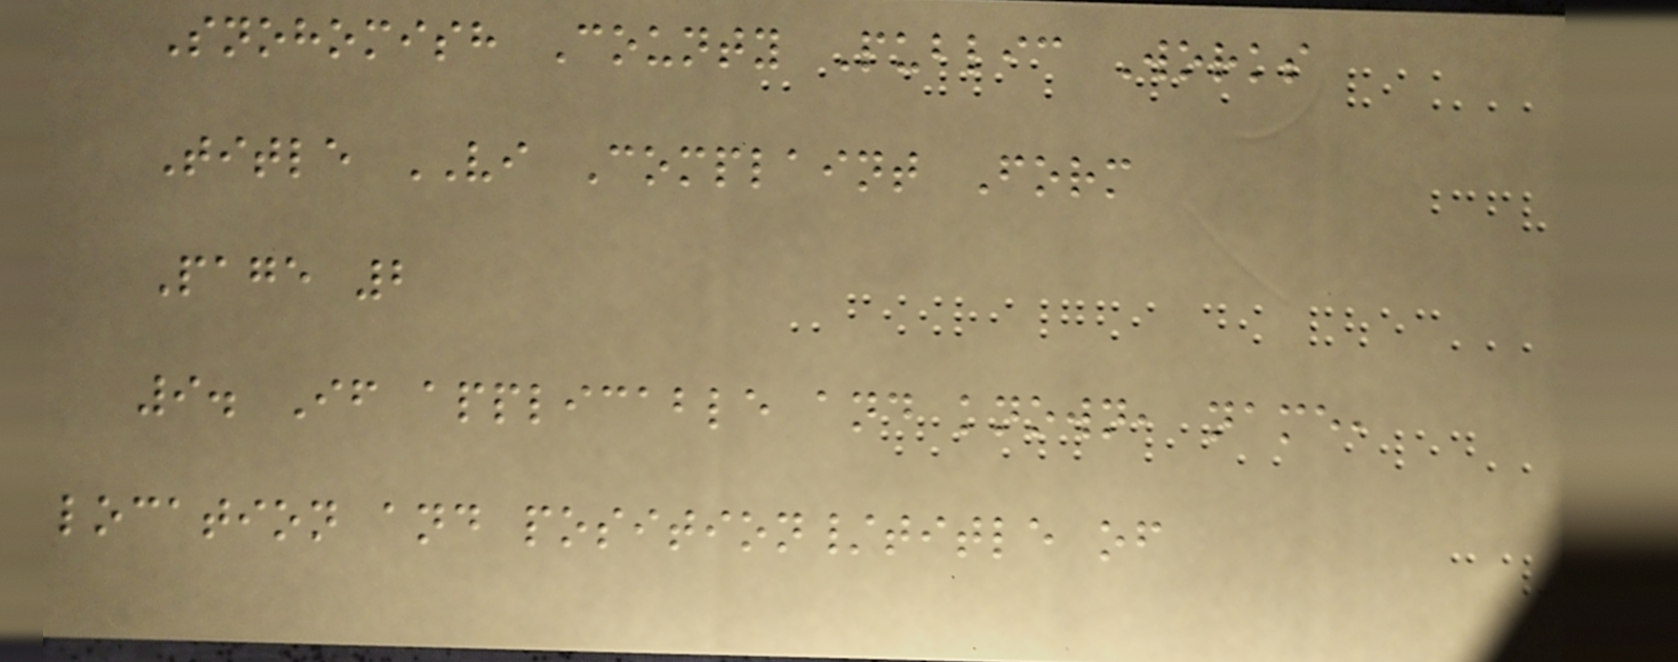Snohomish County Public Works
Title VI Complaint Form
Page 2
9. If applicable and known, name,
location and position/title of
